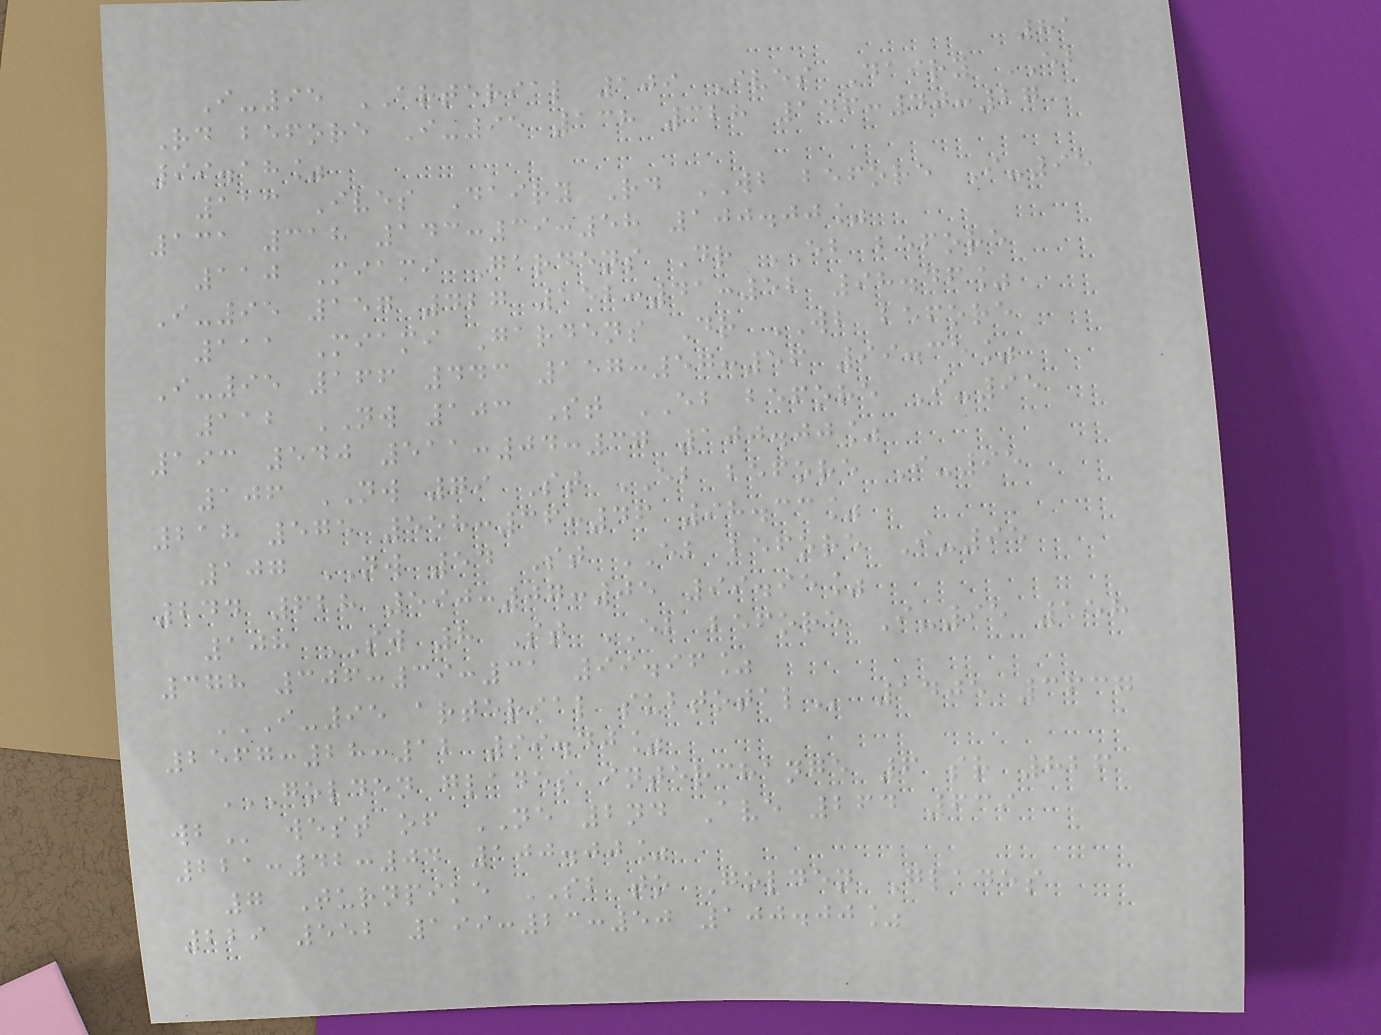81
I-95 ARTERIAL 109 Ives Dairy EB
Rd before I-95 138 328 146:40:27
99.18%
113 Ives Dairy Rd WB before I-95
131 318 143:39:58 100.00%
110 Miami Gardens Dr EB before
I-95 157 427 152:41:52 98.46%
111 Miami Gardens Dr WB before
I-95 166 443 157:57:56 99.35%
112 NW 103 St EB before I-95
193 540 511:04:37 100.00%
106 NW 79 St EB before I-95
218 575 558:36:46 98.33%
107 NW 54 St EB before I-95
244 628 590:07:05 99.95%
108 SW 8 St EB before I-95 158
378 306:39:31 99.96%
I-95 ARTERIAL SUBTOTAL 1405 3637
2567:28:12 99.40%
GOLDEN GLADES INTERCHANGE 6 SR 826
WB west of NE 2nd Ave 264 639
221:42:04 100.00%
7 Turnpike SB to Golden Glades
229 552 199:23:50 100.00%
